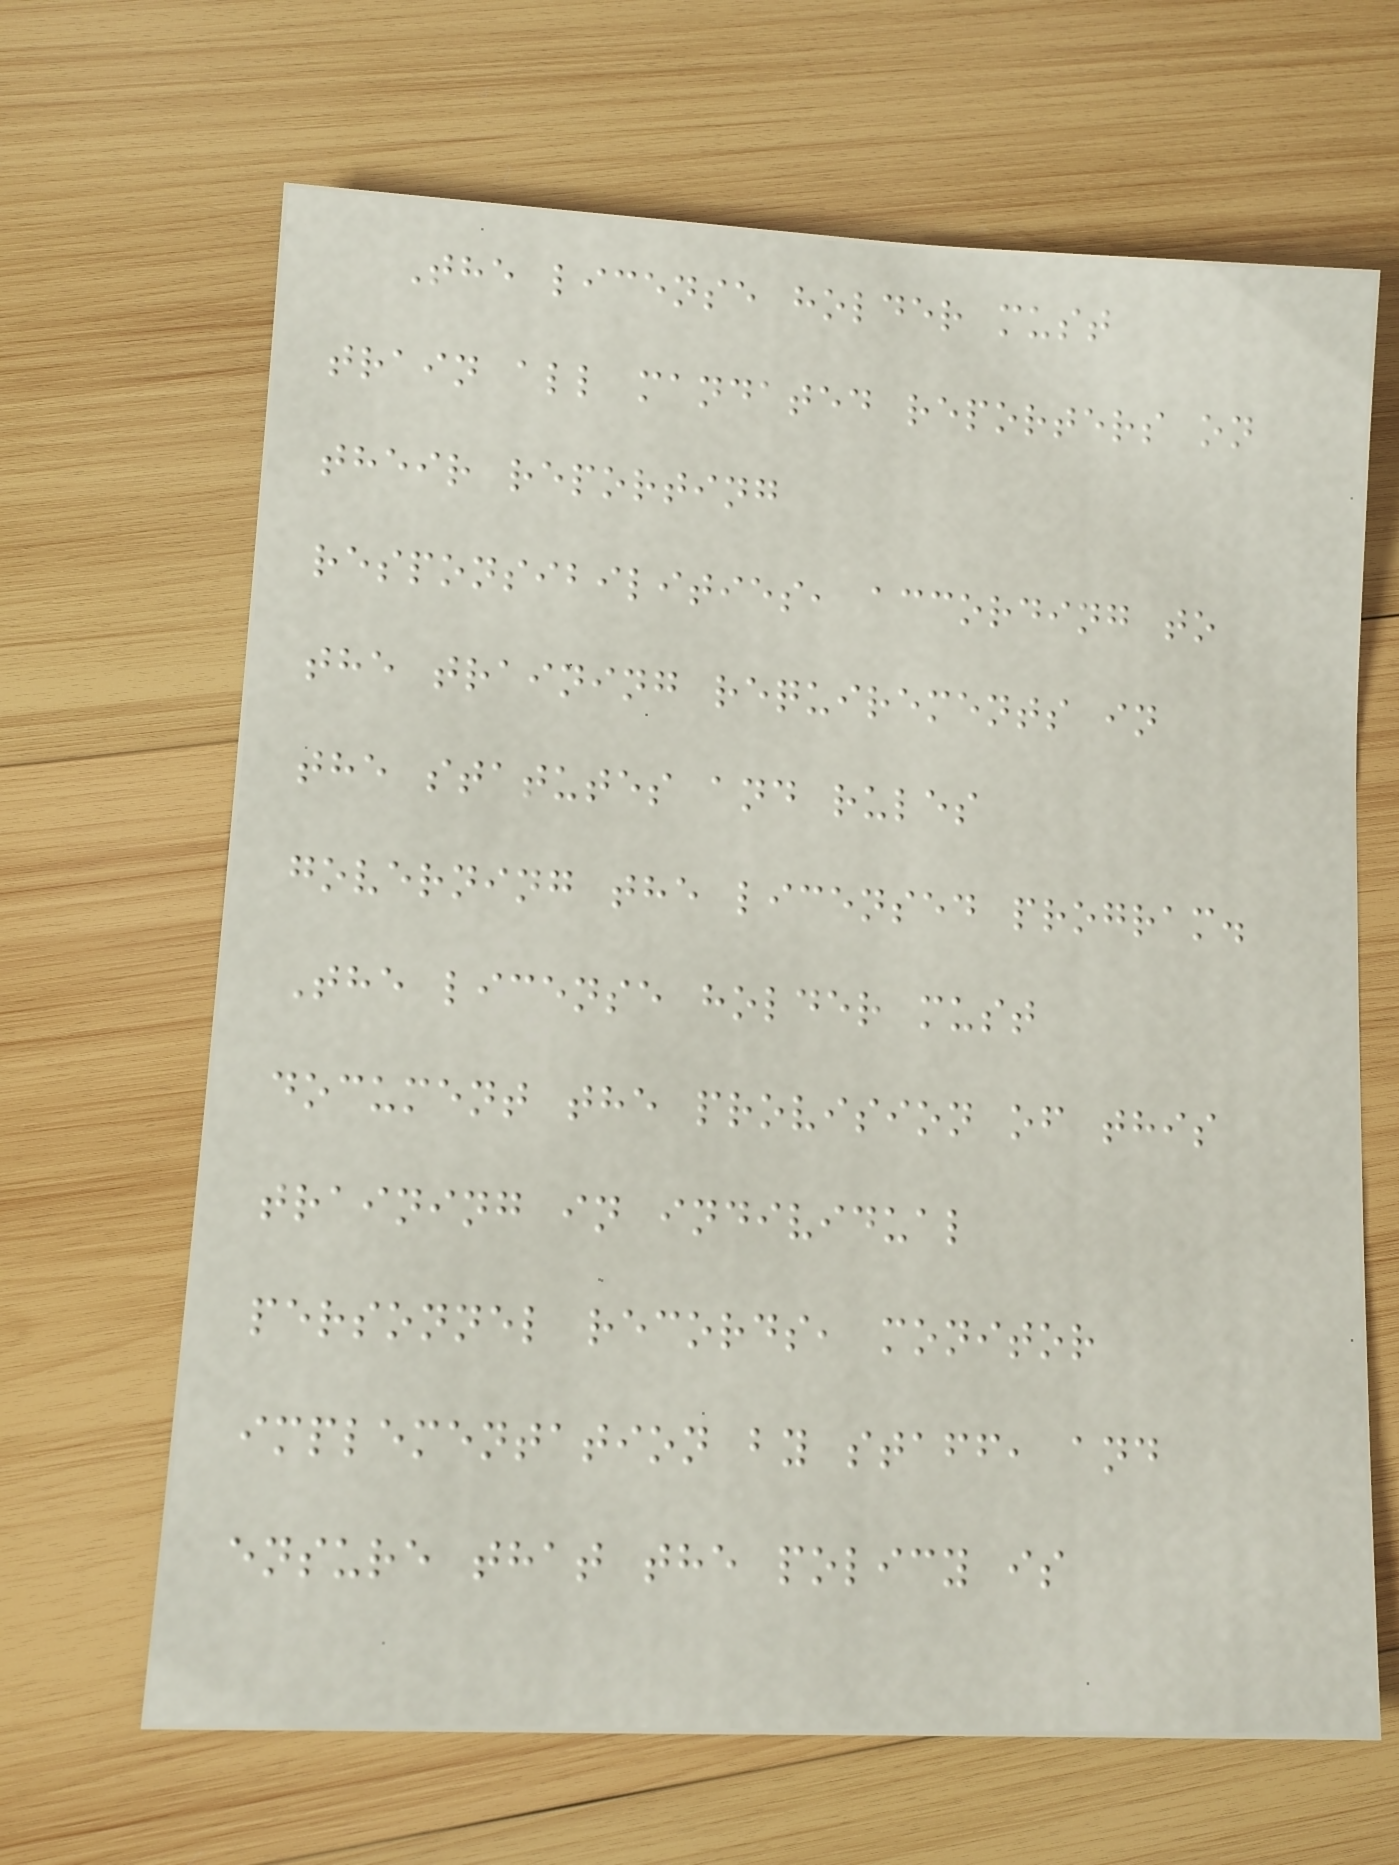The license holder must
train all mandated reporters on
their reporting
responsibilities, according to
the training requirements in
the statutes and rules
governing the licensed program.
The license holder must
document the provision of this
training in individual
personnel records, monitor
implementation by staff, and
ensure that the policy is
